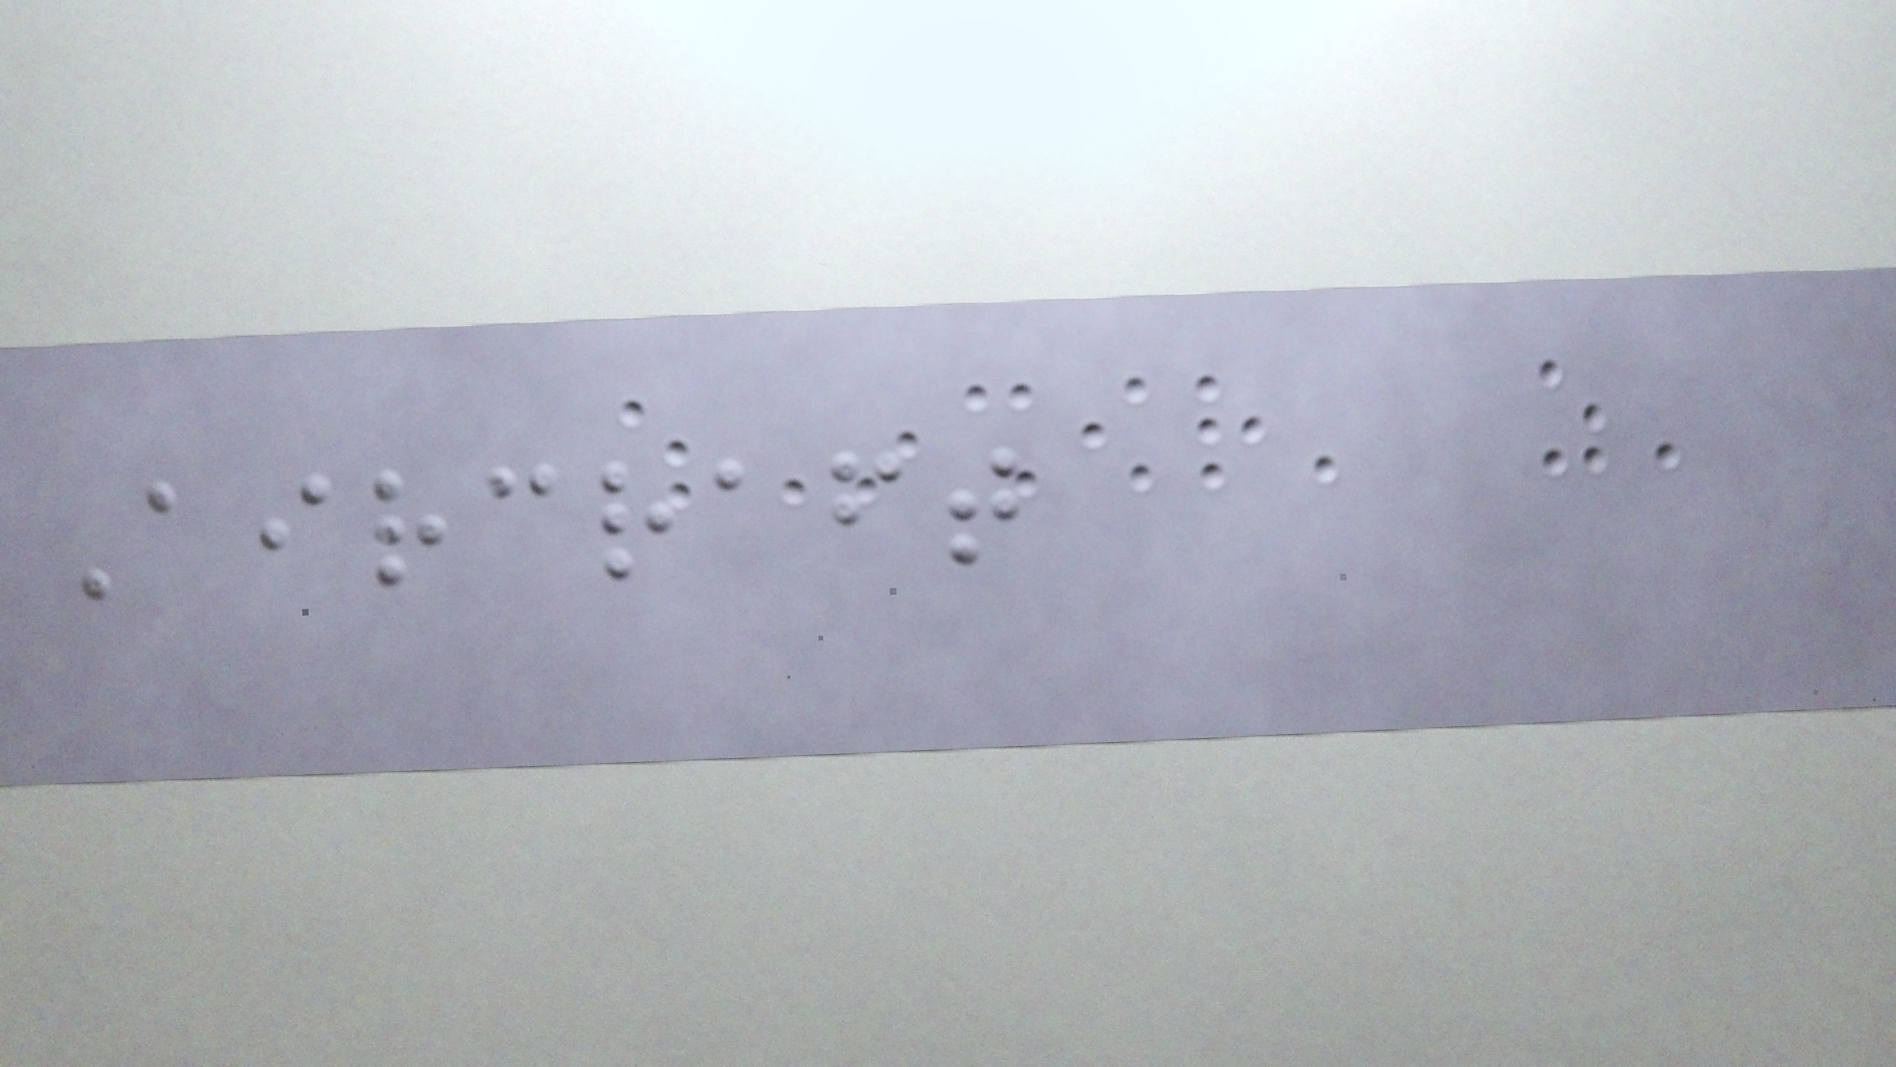Aircraft
